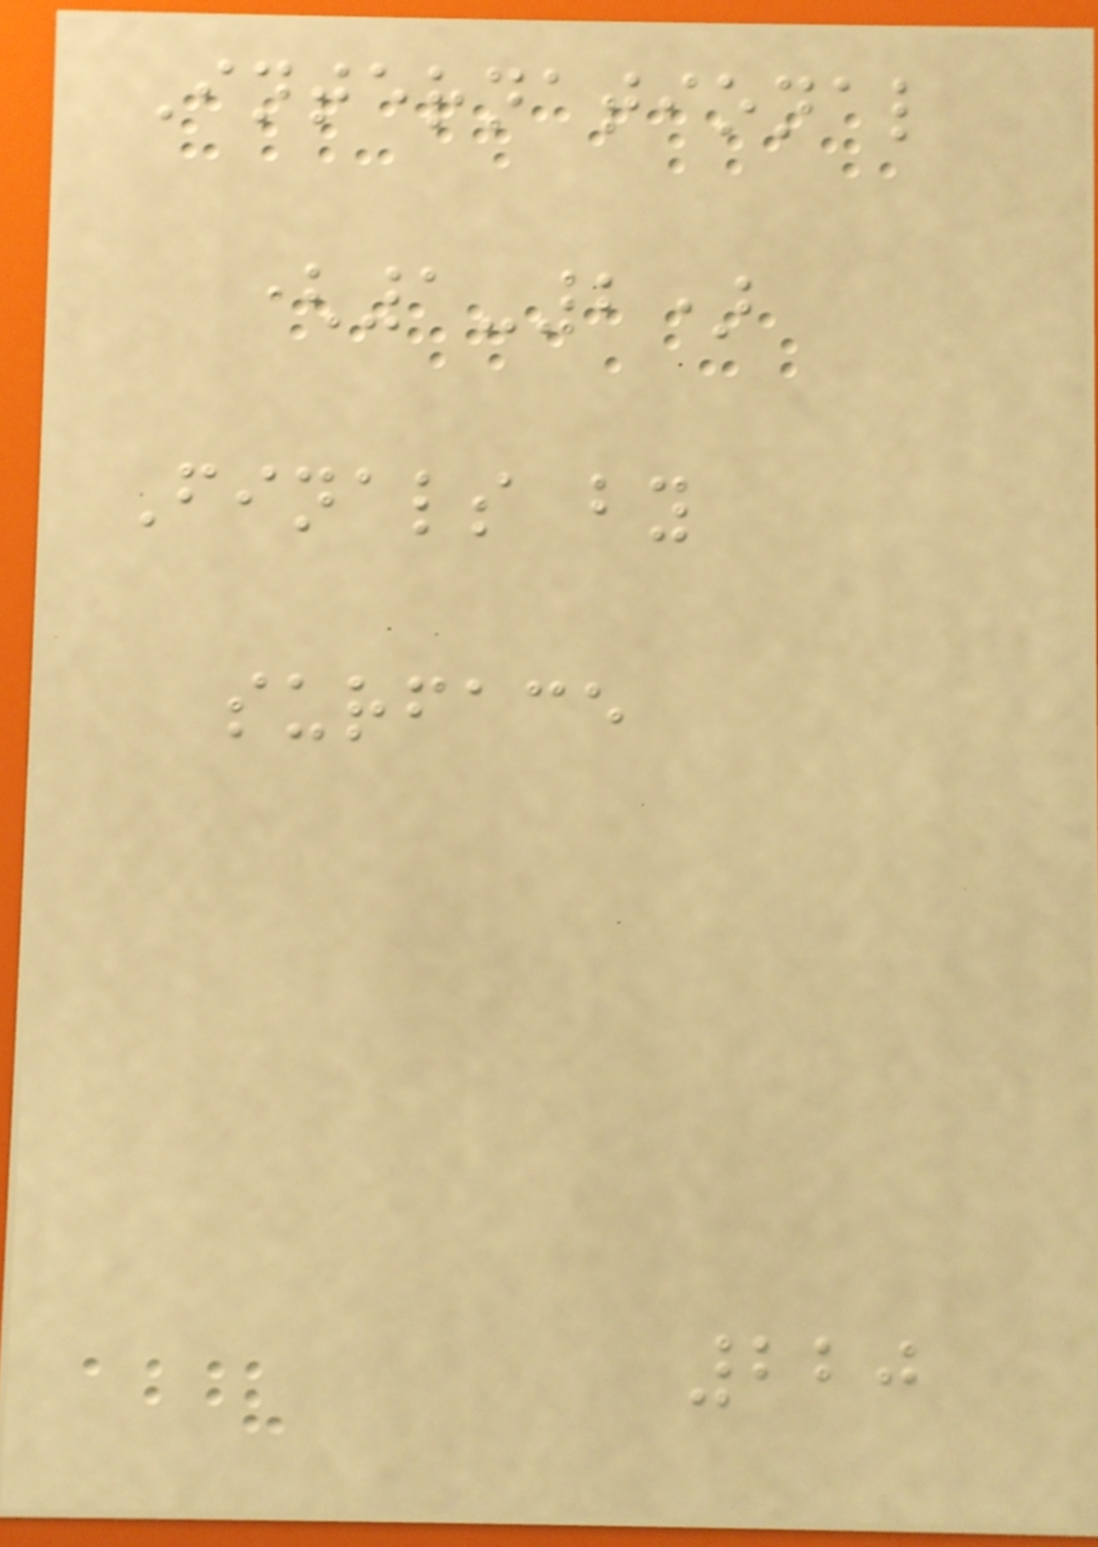International
(1-2)
Finals by
surface
220
